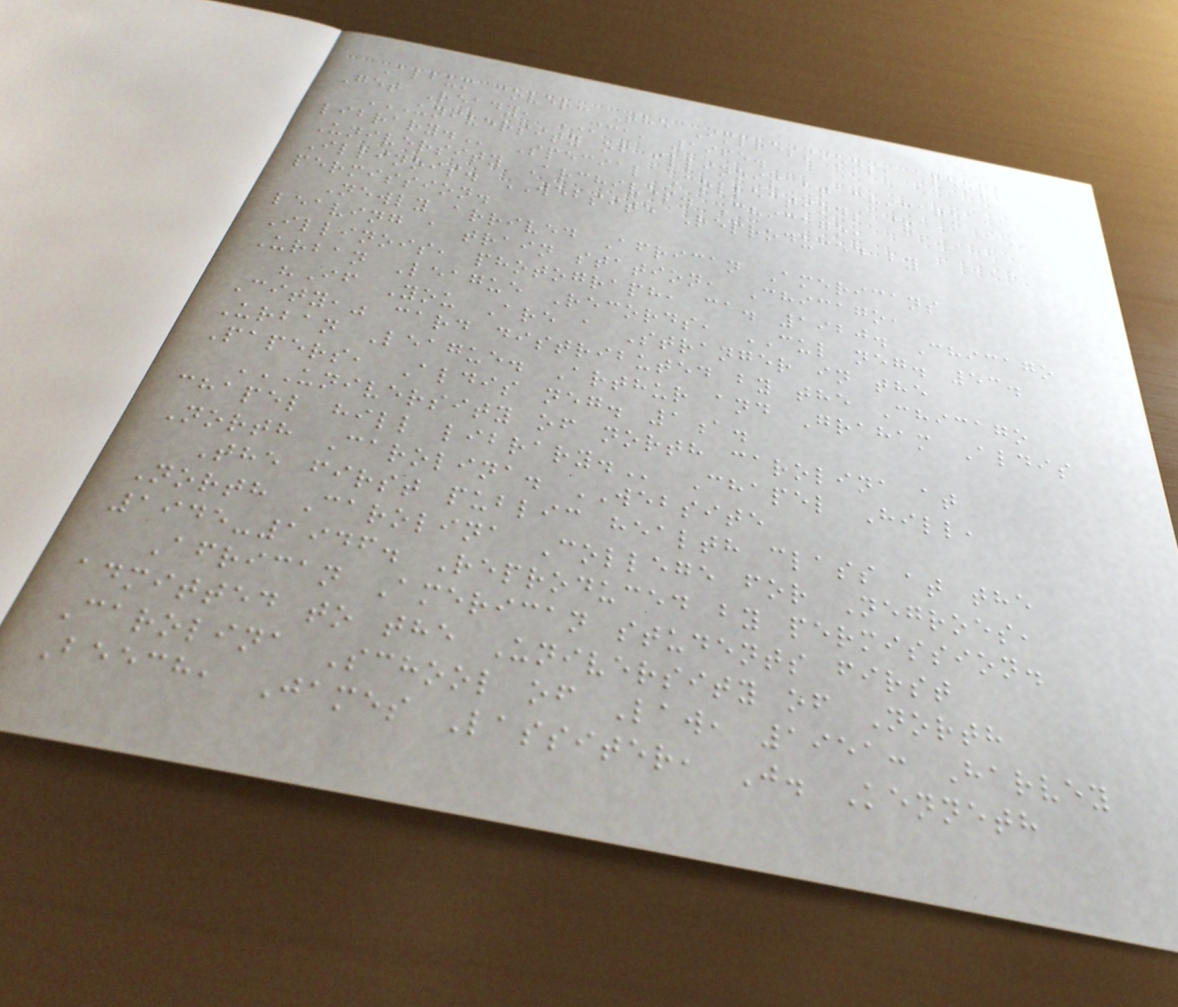Album cover: The Impressions, People
Get Ready, MCA, 1965.
UNIVERSITY OF ILLINOIS AT CHICAGO
LIBRARY. Special Collections &
University Archives. Chicago,
Illinois. WEBSITE Reproduced by
permission.
Newly arrived African Americans
leaving a train station, Chicago,
Illinois, photograph, ca. 1920. Chicago
Urban League Records, CUL neg. 53.
"If You Are a Stranger in the
City," card distributed by the Chicago
Urban League. Arthur and Graham Aldis
Papers, Aldis neg. 1a.
UNIVERSITY OF NORTH CAROLINA AT
CHAPEL HILL LIBRARY. Chapel Hill,
North Carolina. WEBSITE
The first public health class at the
North Carolina College for Negroes,
1945-1946. Reproduced by permission.
African American students first
admitted to the University of North
Carolina School of Law, 1951: Harvey
Beech, James Lassiter, J. Kenneth
